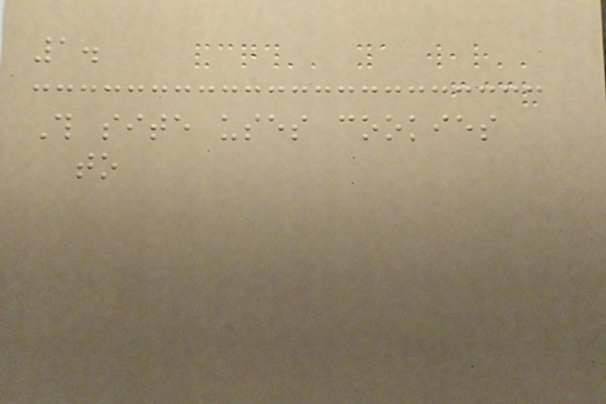1.
This site uses cookies
to
